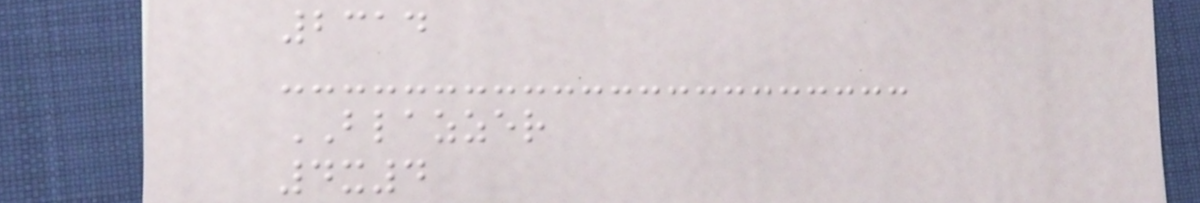2314
BLAZZER
4x4
